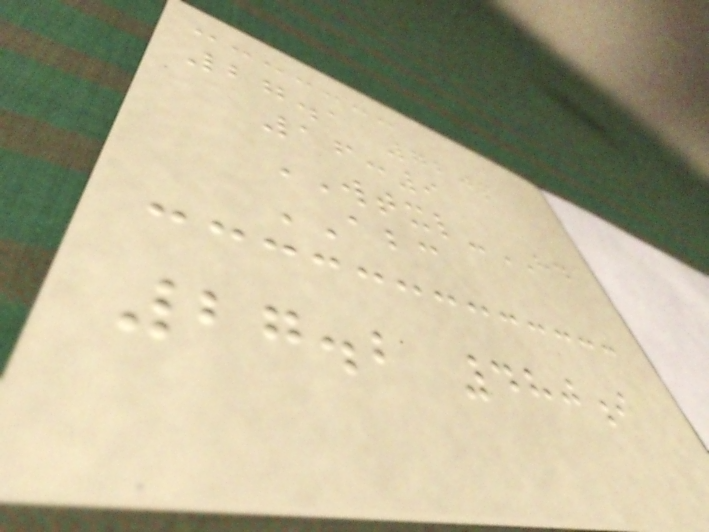27.1 720p
16:9
WTXL-HD
ABC
27.2 480i
